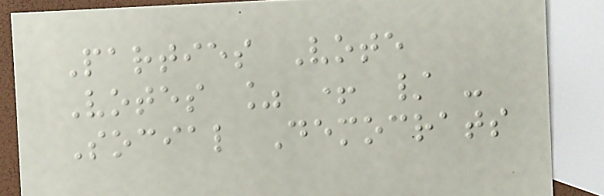Parties Vote
Votes % + / -
Social Democrats
